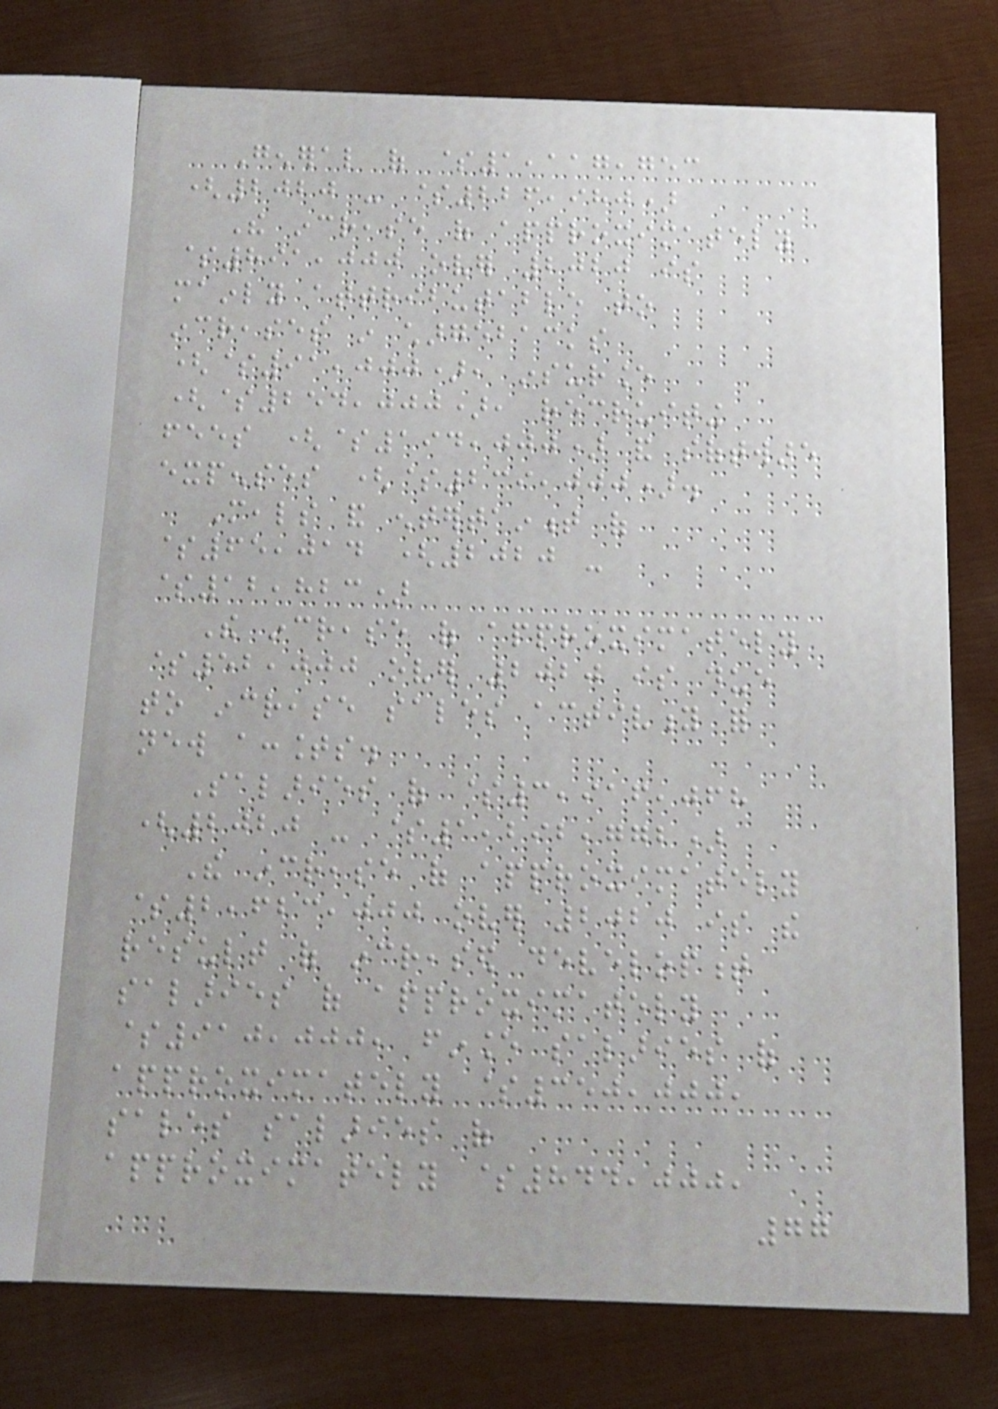General of $1,117,753
(2020 - $226,980)
The increase of approximately
$891,000 over 2020 is
mainly attributable to
increases in chargebacks
($91,000), insurance
($254,000), recruiting
fees ($194,000) and software
expenses ($239,000).
Meals and entertainment of
$65,014 (2020 -
$12,823)
The increase of approximately
$52,000 over 2020 is due
to increase sales activity for
new accounts.
Salaries of $3,916,068
(2020 - $1,292,772)
The increase of approximately
$2,623,000 over 2020 is the
result of increased development
salaries of approximately
$910,000, finance salaries of
approximately $350,000,
sales salaries of
approximately $844,000,
77
